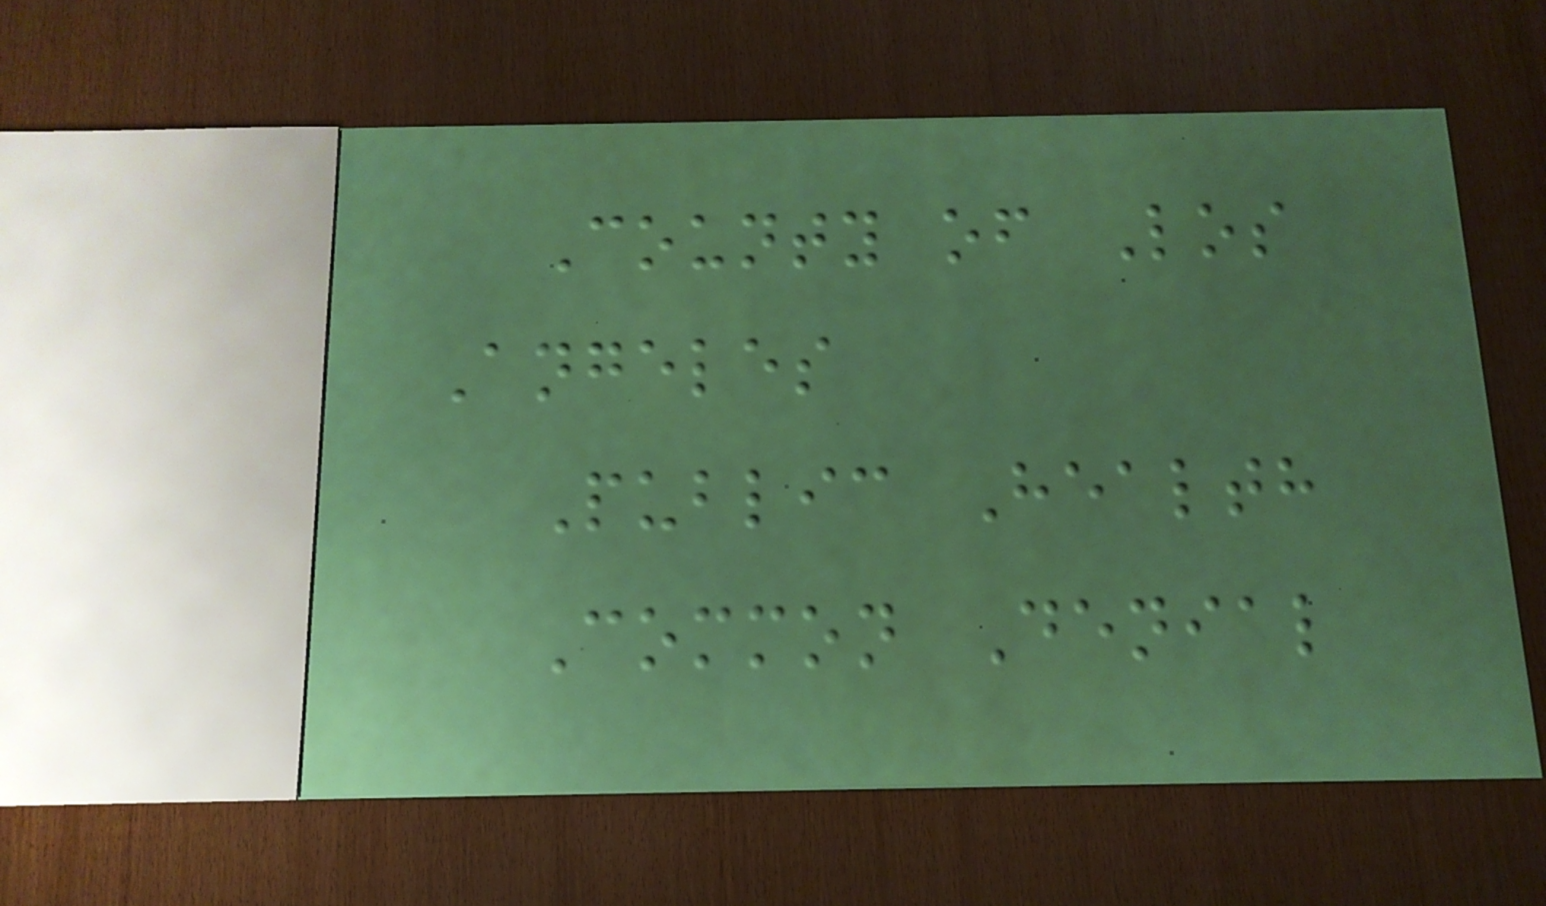County of Los
Angeles
Public Health
Common Denial
